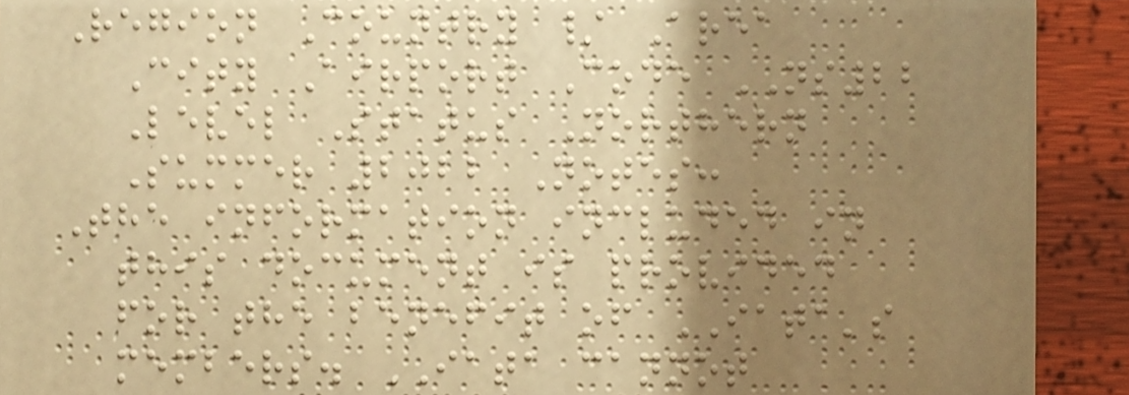Region Country / Area
City Airport Code NS22
Level Status Northern
Summer 2022 Notes:
The information included in
this document is provided
for the benefit of IATA's
members. IATA cannot
